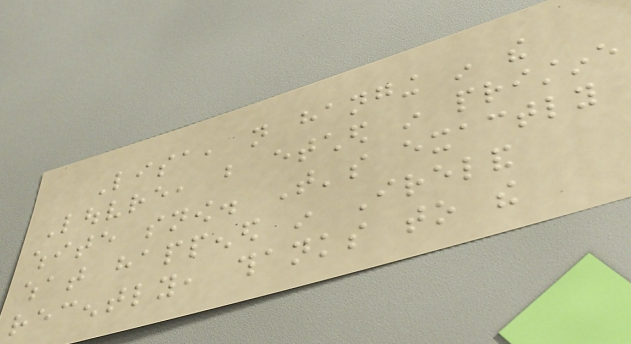Lisa, not hanging in the
Louvre, but etched in pristine
white snow. That's exactly
what happened in Ireland
recently, thanks to the
